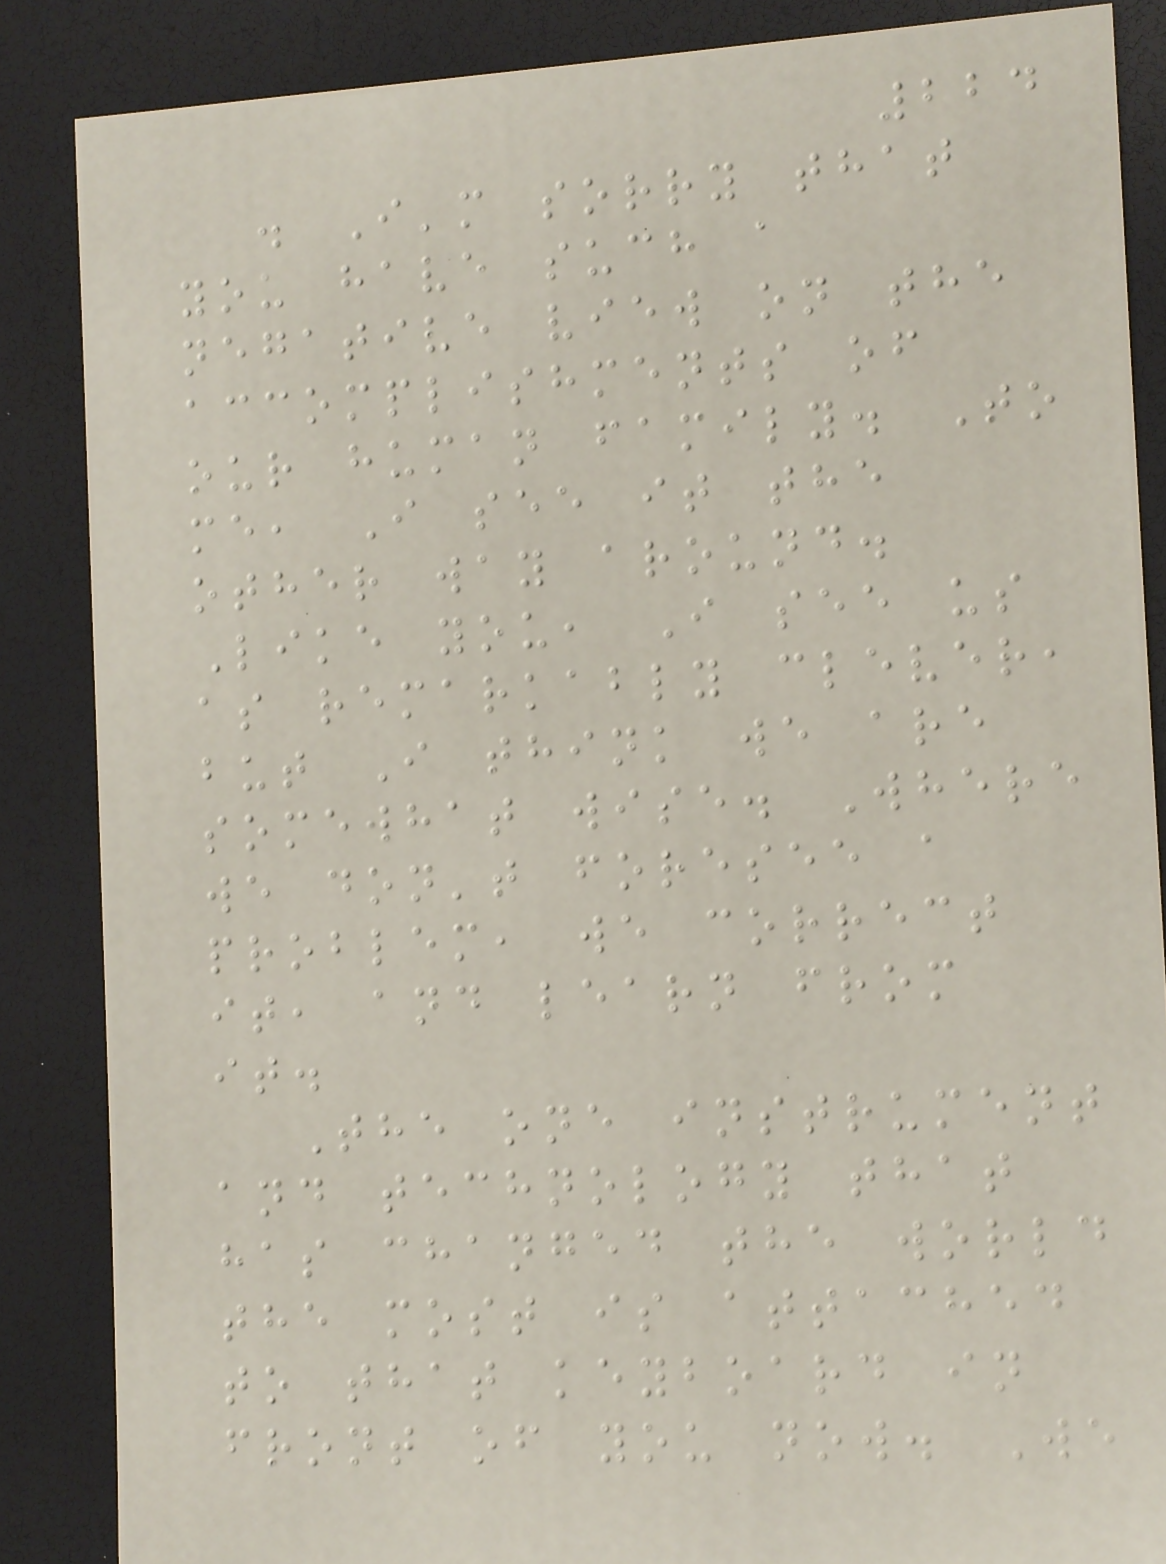224
. I'm sorry that
you have such a
negative view on the
accomplishments of
our human family. To
me, I see it the
other way around.
Like you, I see us
as remarkably clever,
but I think we are
somewhat wise. Where
we don't foresee a
problem, we correct
it, and learn from
it.
The one instrument
and technology that
has changed the world
the most is attached
to that keyboard in
front of you now. We
